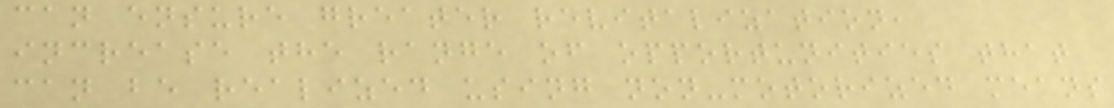can ensure greater revitalization,
increase the range of opportunities that
can be realized using non-motorized means
